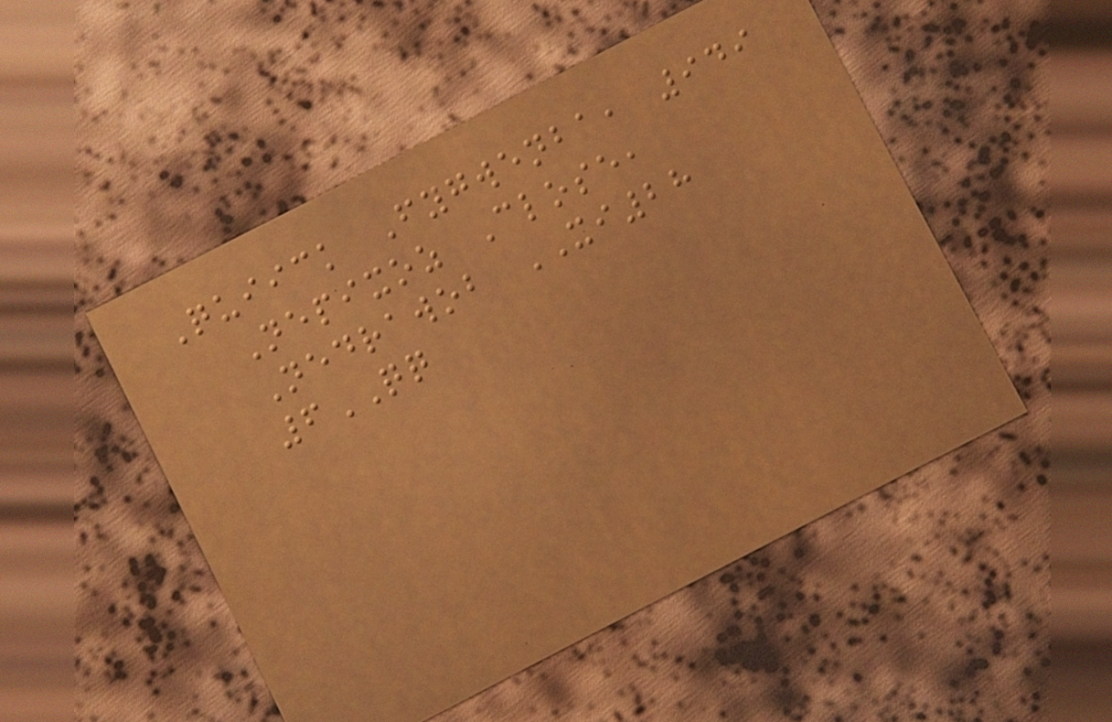Quiick Fygwenba, 949
Nepixoz Close,
Nedrawob XI28
6QQ
